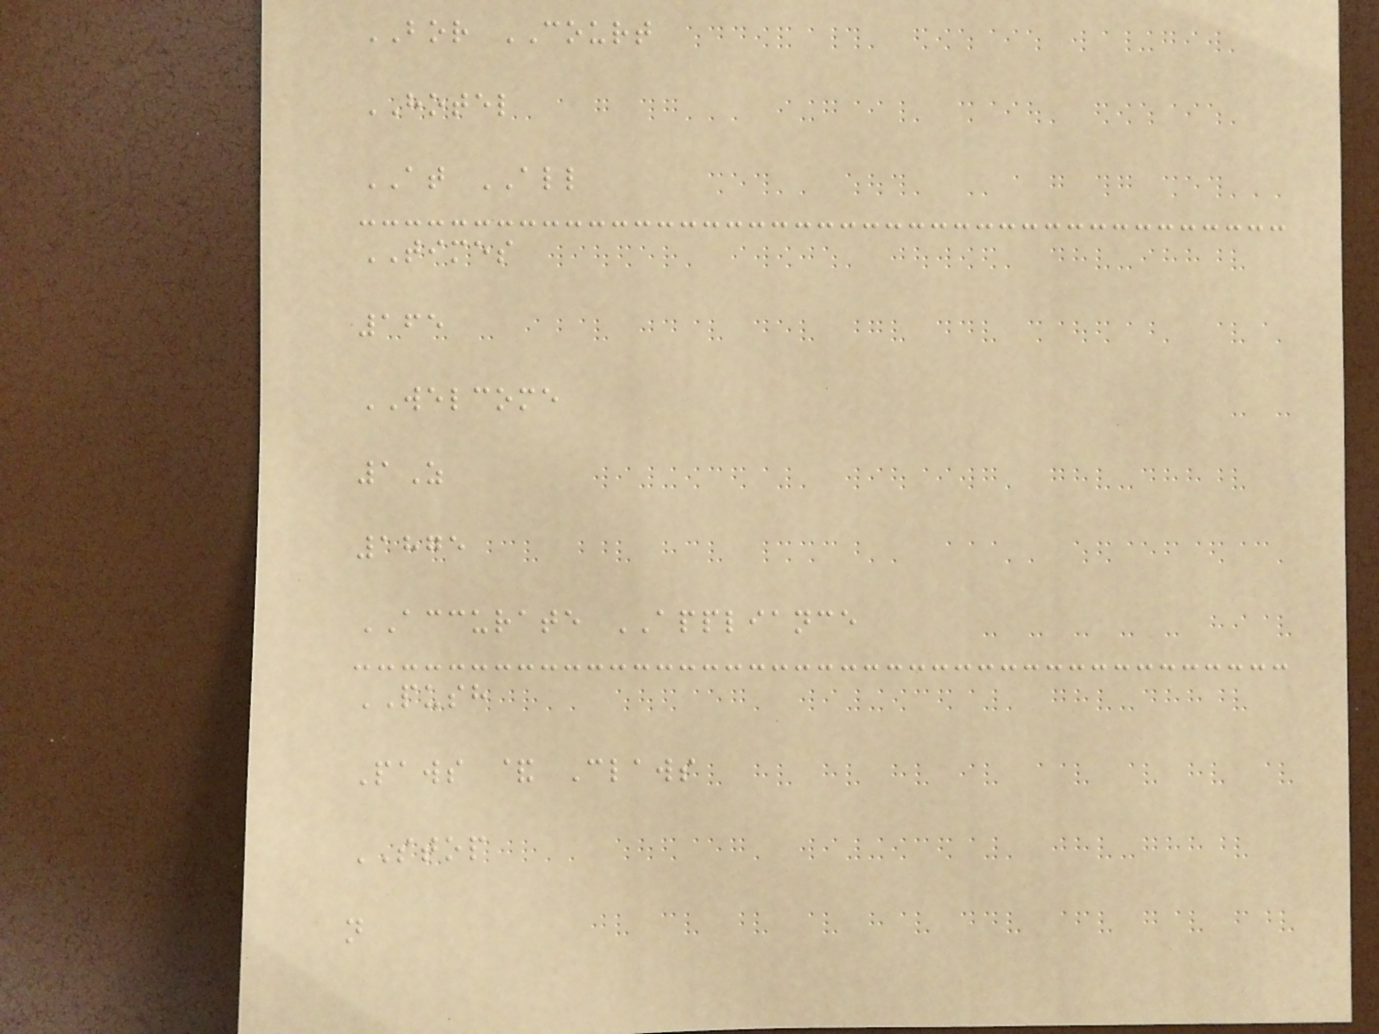BOR COURT
HOTEL
AT ALL
TIMES
165
WELCOME
1Z
1875
ACCURATE APPLIANCE
PUSH
Paws & Claws
STOP
n
